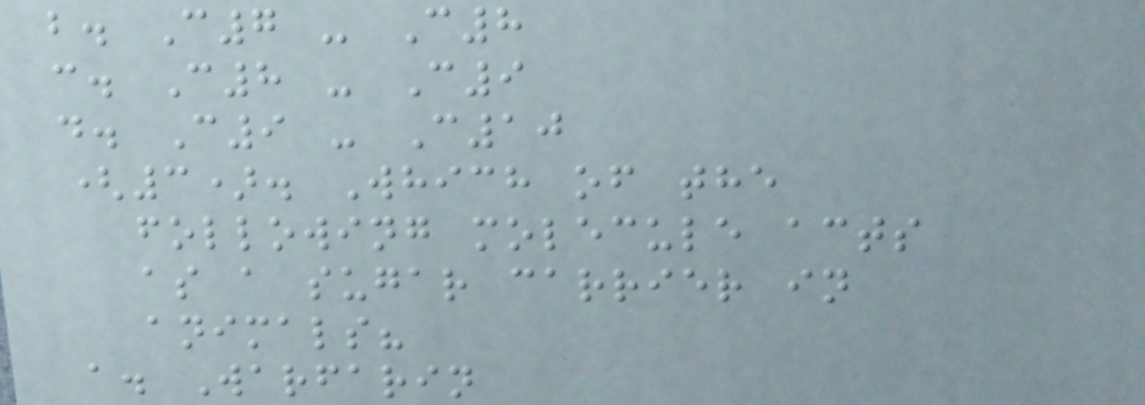b. C7 - C8
c. C8 - C9
d. C9 - C10
(3). Which of the
following molecule acts
as a sugar carrier in
animals?
a. Warfarin
